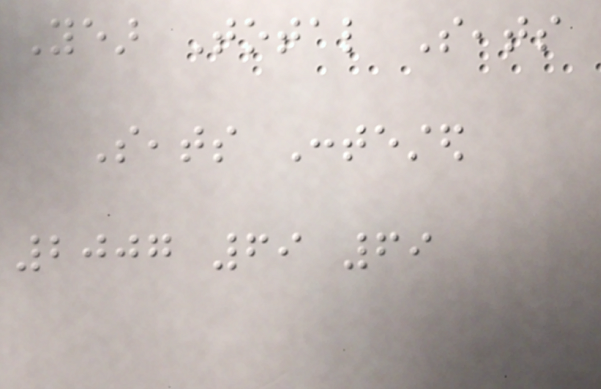Year Total Seats
Seats Contested
2007 69 69
